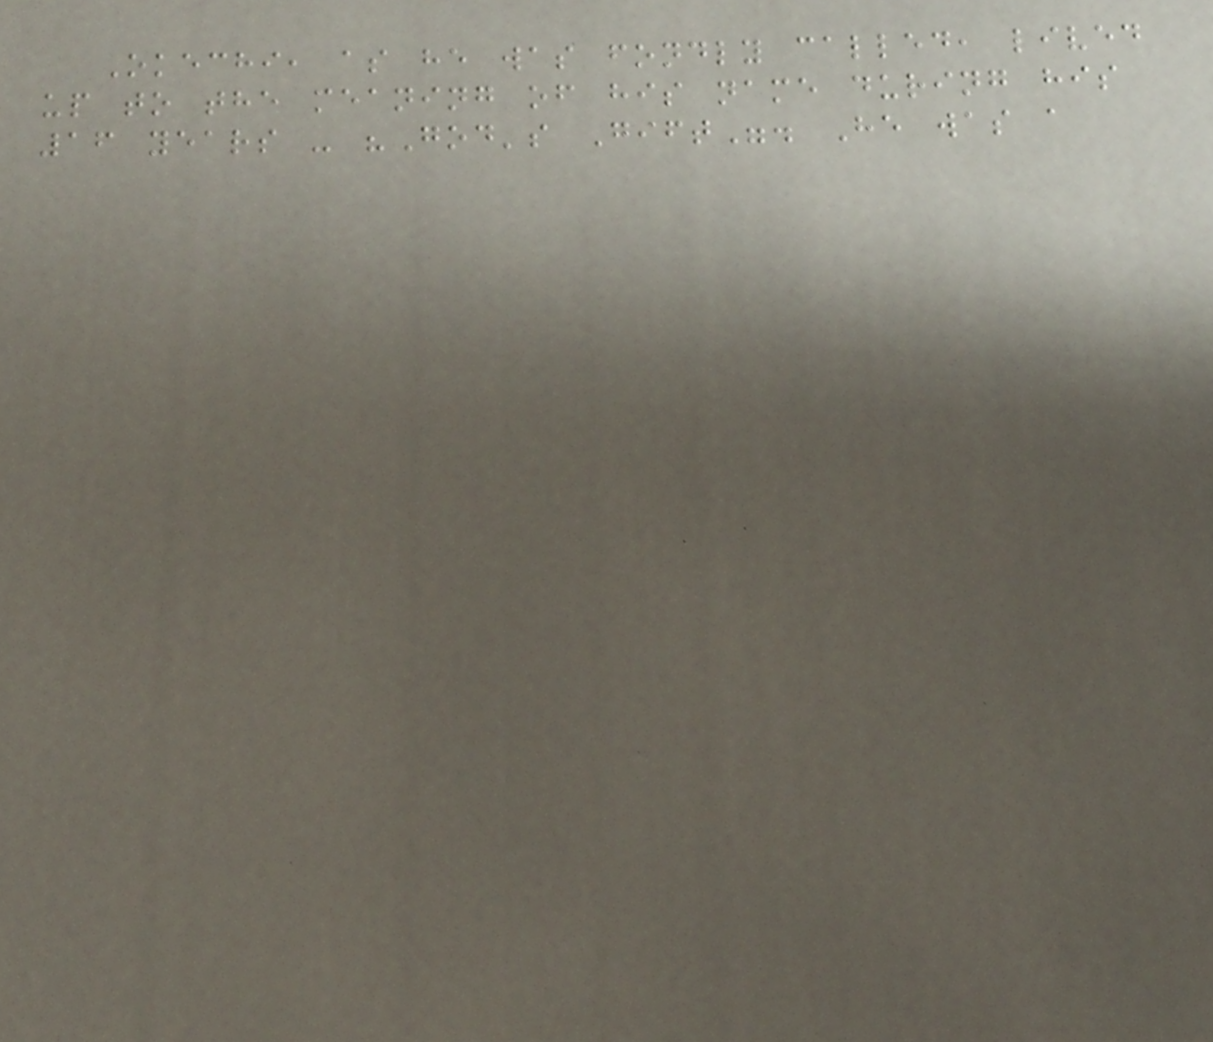Okechi, as he was fondly called, lived
up to the meaning of his name during his
16 years - "God's Gift". He was a
